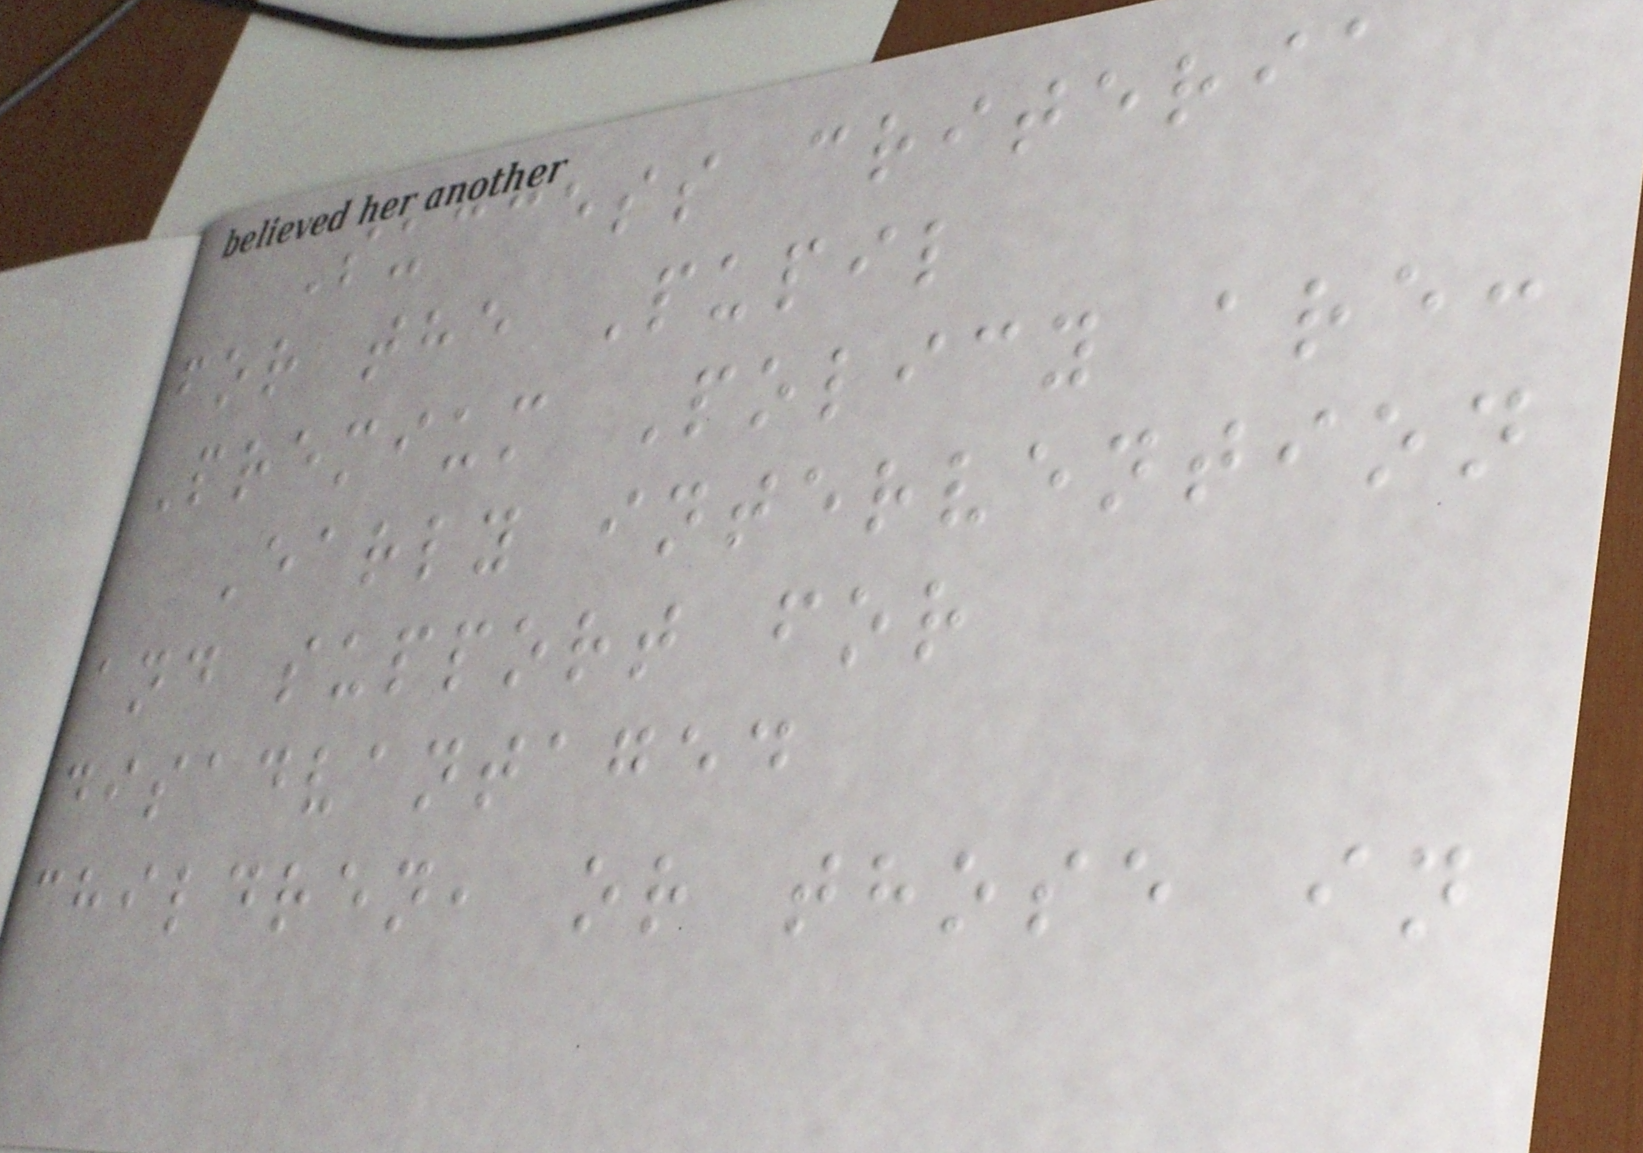Success criteria
for the Pupil
Premium Policy are:
Early intervention
and support for
disadvantaged
children, or those in
